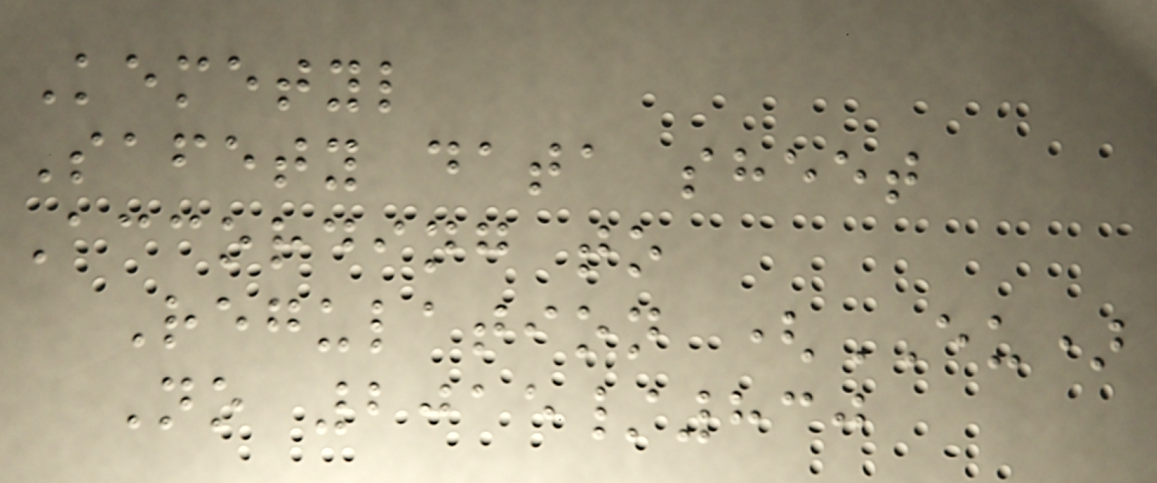Kemetyl
Safety data sheet
According to
Regulation (EU)
No 2015/830
